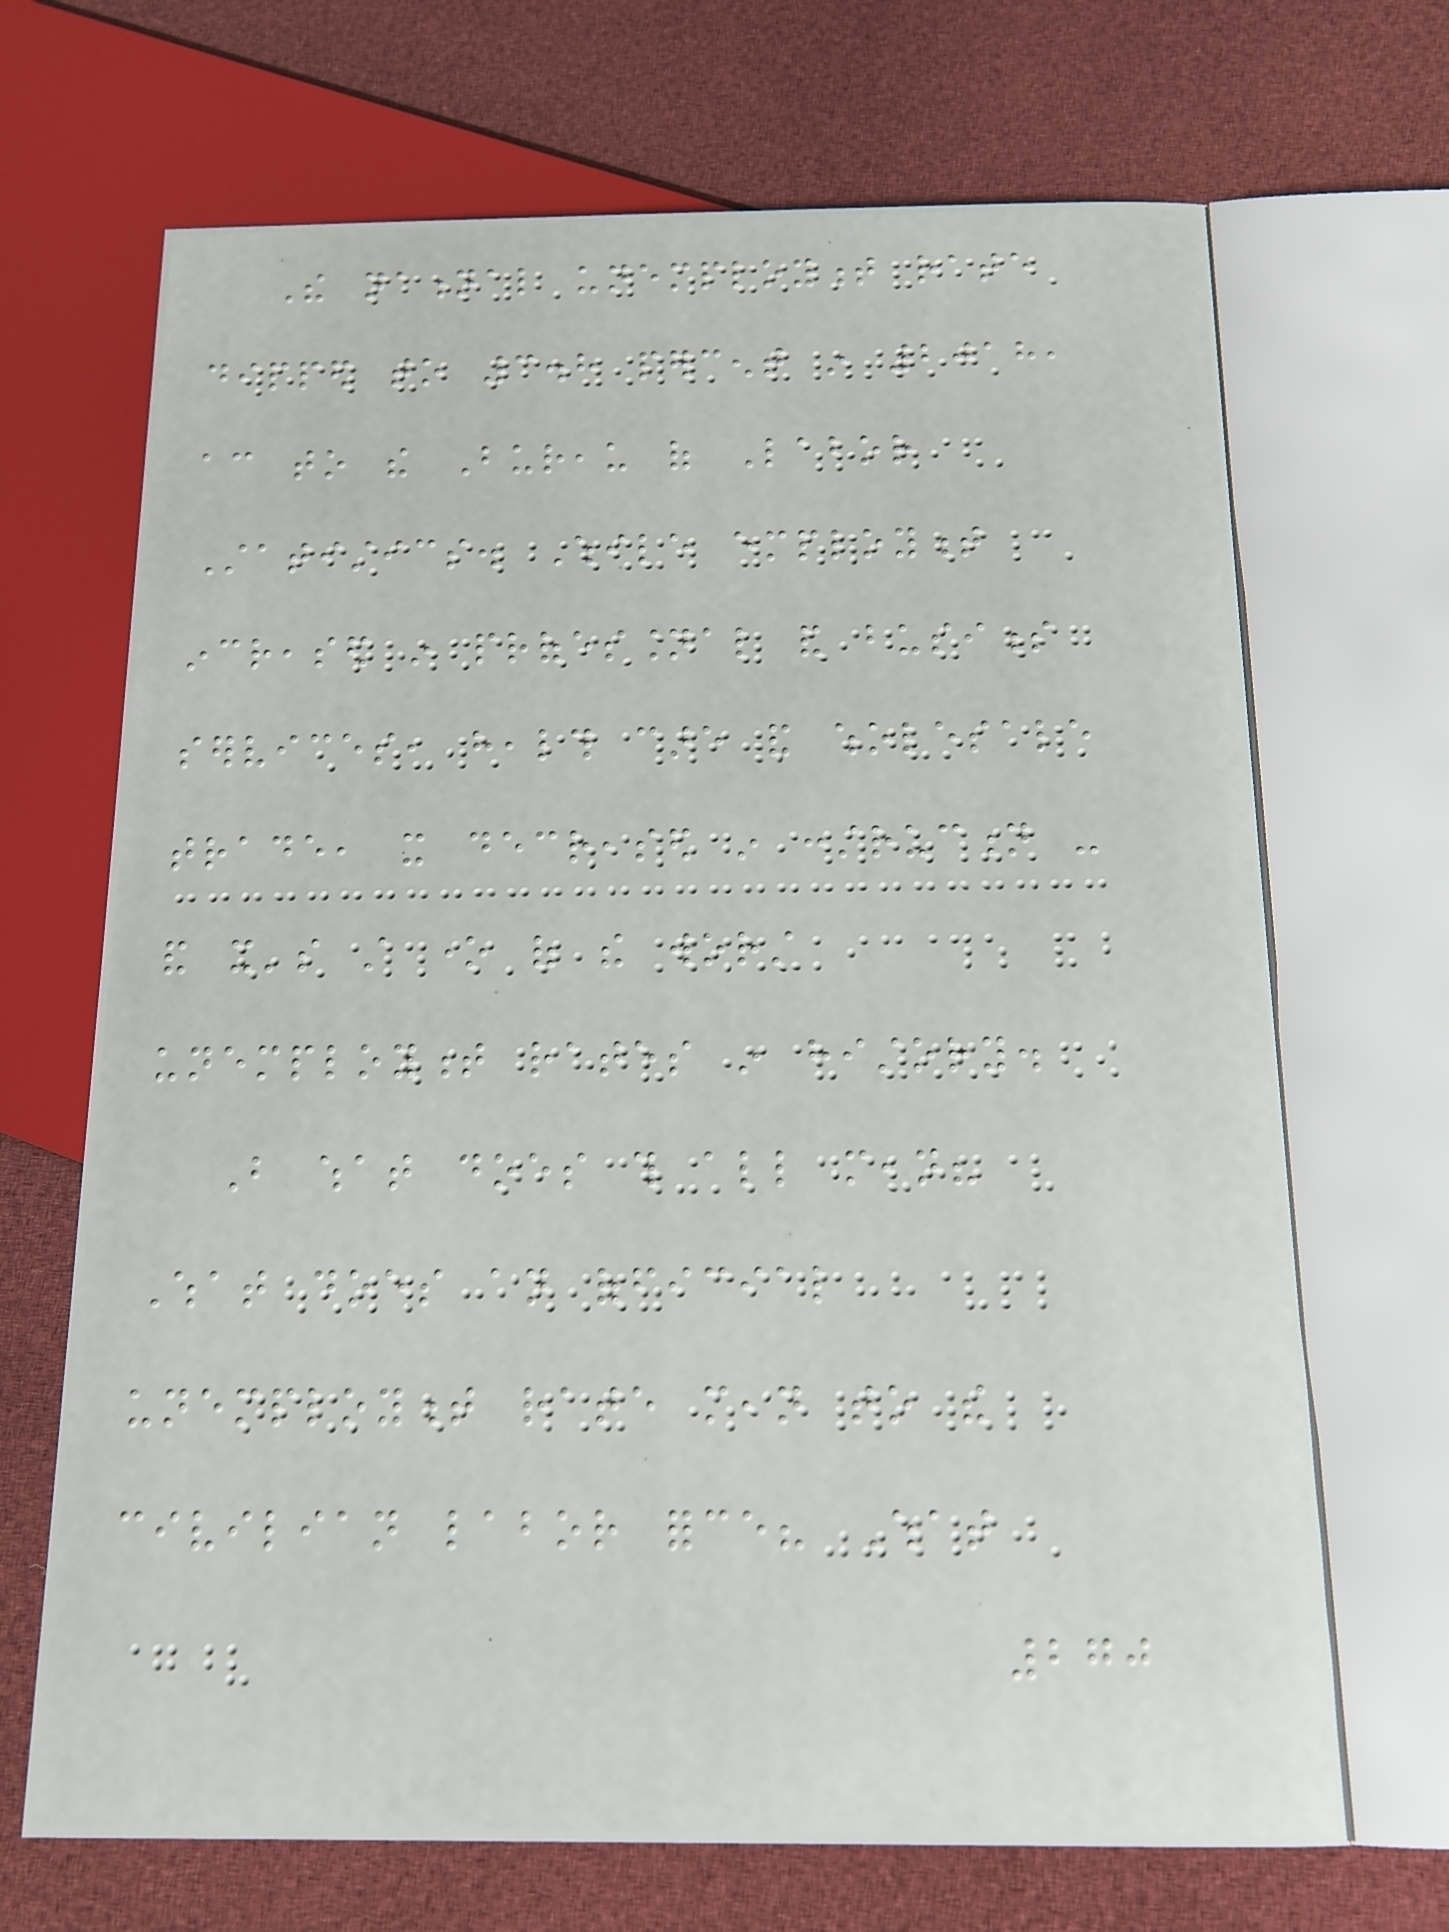The national unemployment rate
dipped to 3.8 percent in 2018,
according to the Bureau of Labor
Statistics. While employment
increased in professional and business
services, health care and wholesale
trade, it decreased in construction -
and it's still one of the worst
unemployment rates in history.
But what does this all mean?
What does an official
unemployment rate mean to the
civilian labor force? What
270
